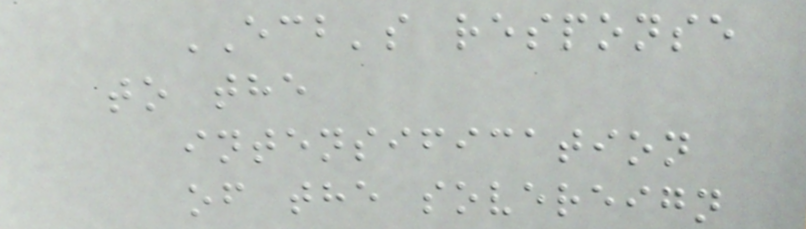ECB's response
to the
intensification
of the sovereign
